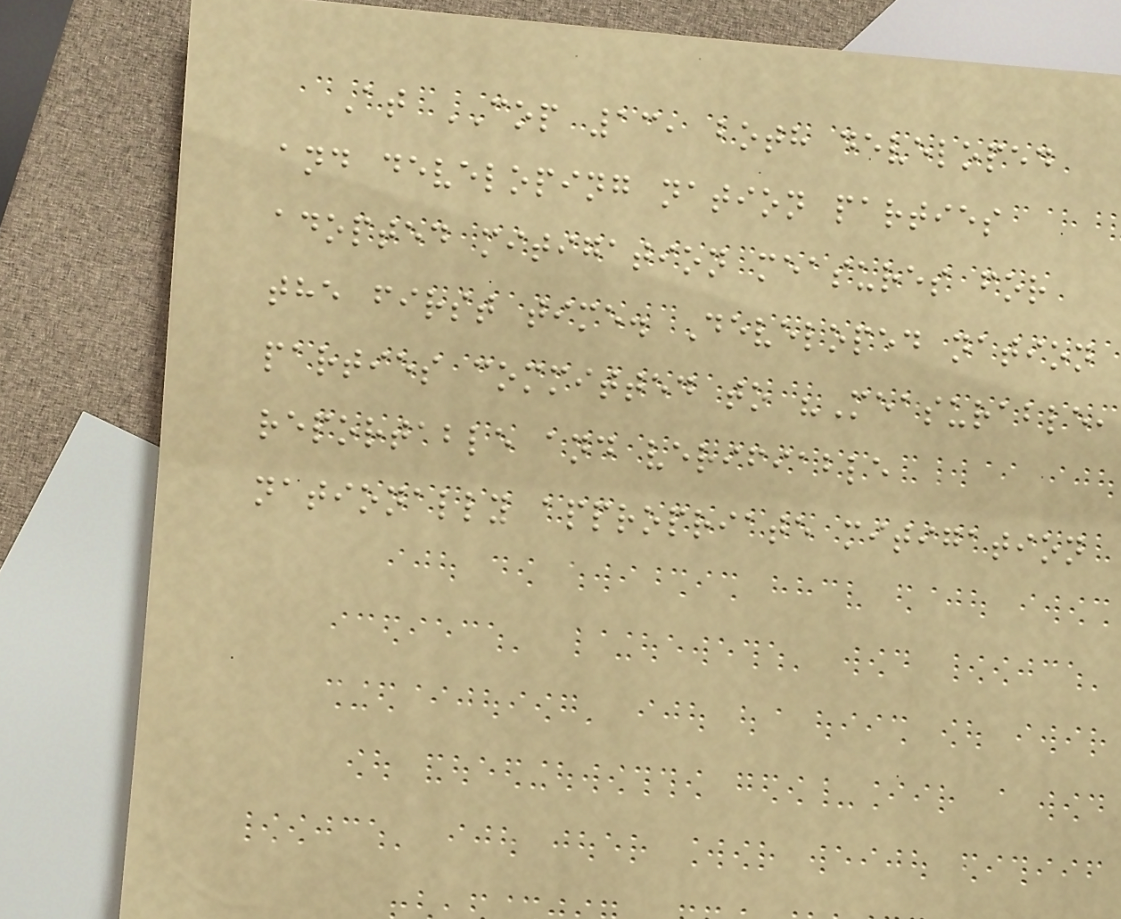At COP 13, both developed
and developing nation parties
adopted mitigation measures for
the first time. Developed nation
parties committed to "Measurable,
reportable and verifiable
nationally appropriate mitigation
